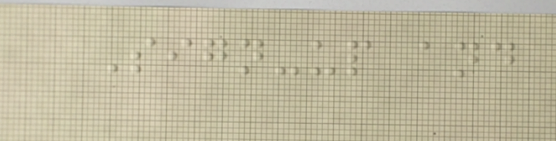Sign-up and
